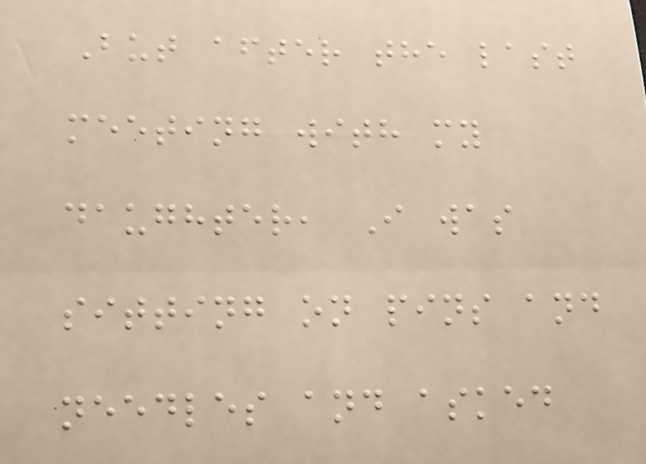But after the last
meeting with my
daughter, I was
sitting on pins and
needles and asked
